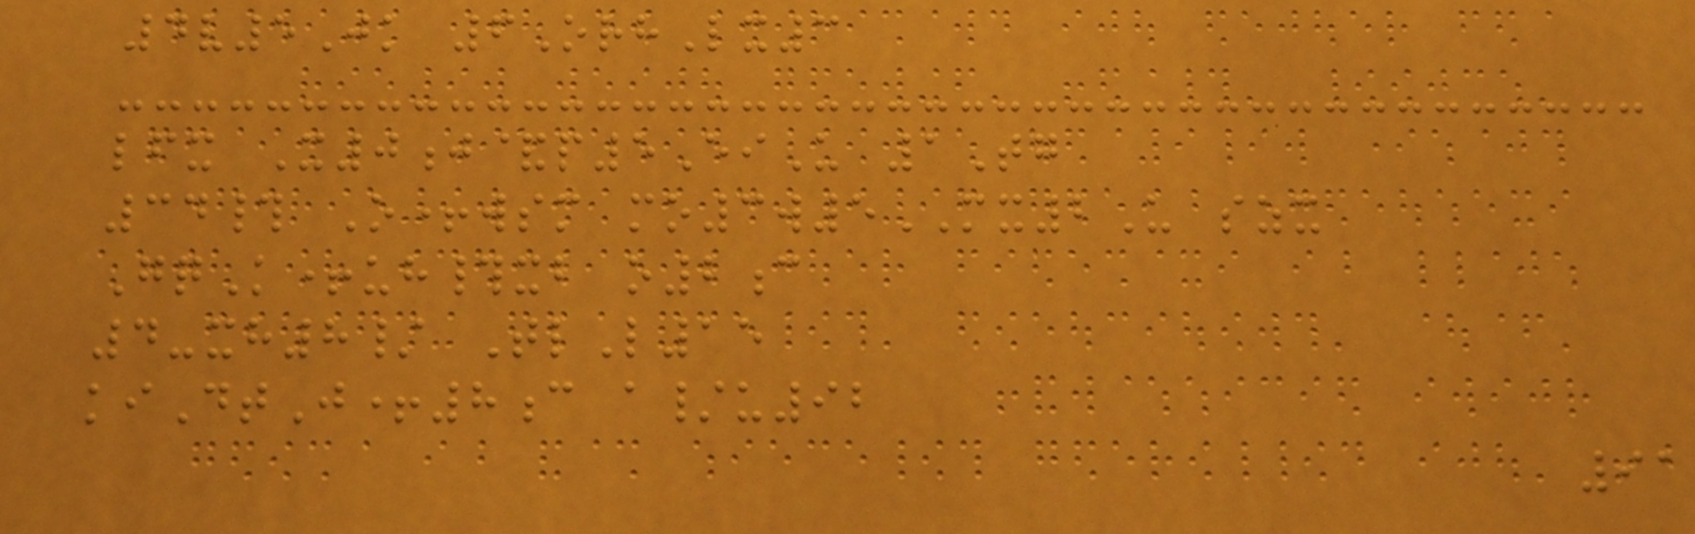4v5Jk 6OrhLx3
lfx X0j&p5EiU 1Tg
34# O+wsm mo3w5MX2U szx
GqK+uh#xb o2c
4-xh8/ TlL15
kiDtJ+8c a/u92
91
